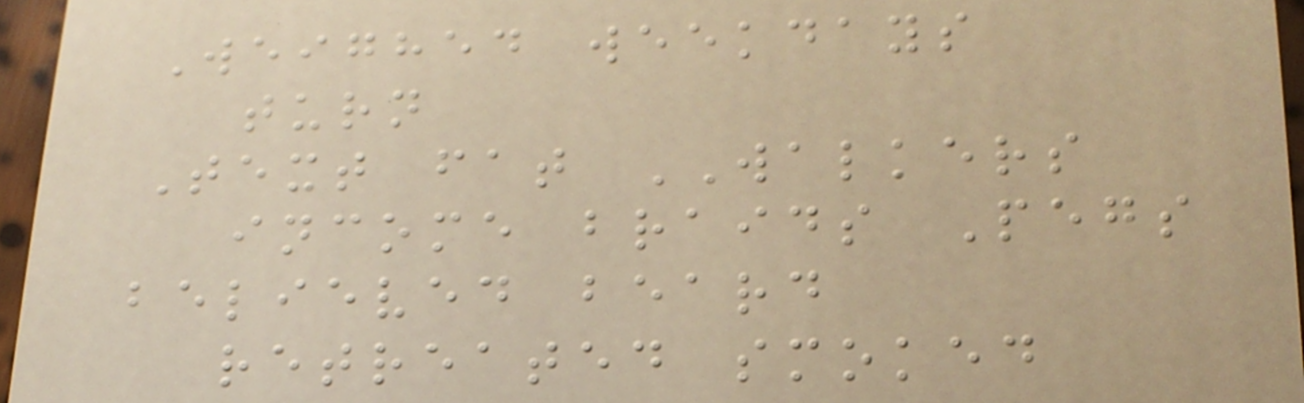Weighed weekdays
turn
Text fat WALKERS
income braids Pegs
believed beard
retreated smoked
